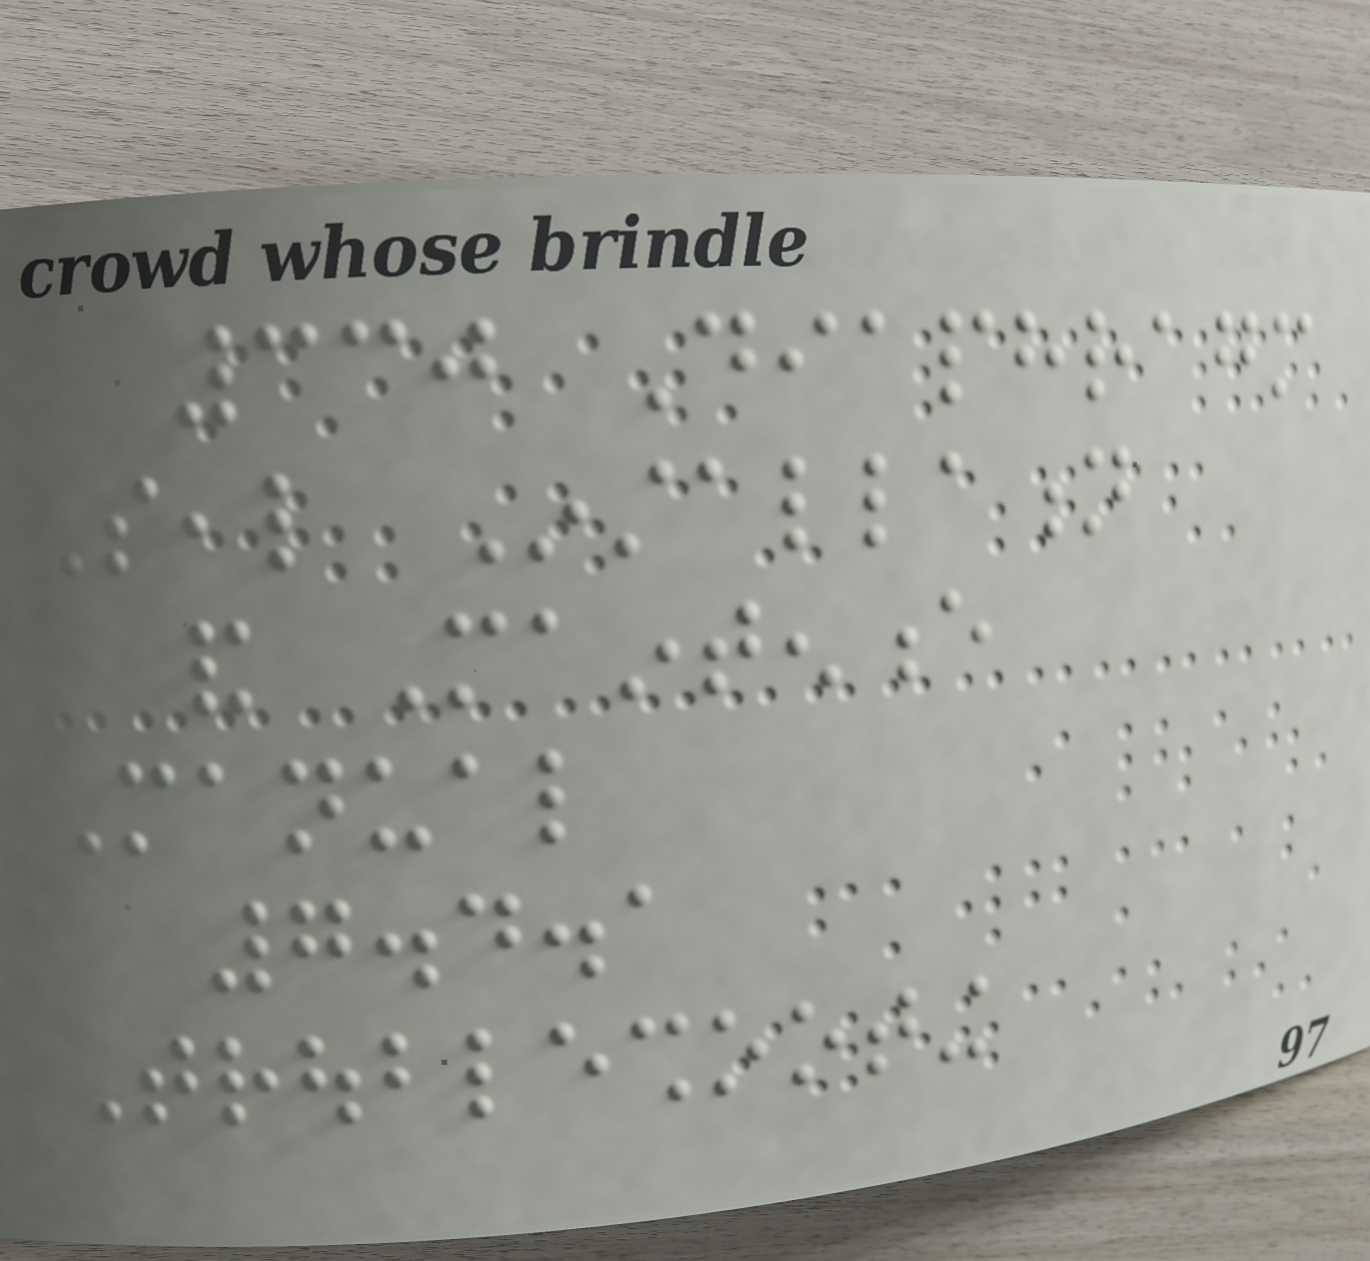330 Diaphragm
Seal Installation
and Maintenence
Manual
7.4.1
Troubleshooting
